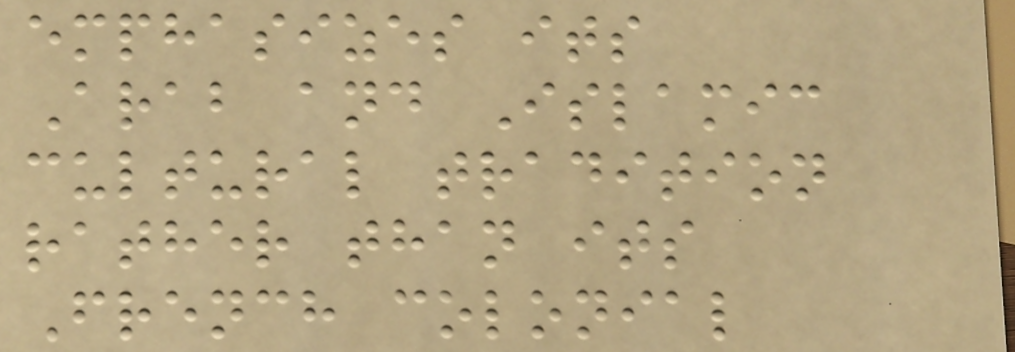emphasizes its
Arab and Islamic
cultural tradition
rather than its
French colonial
